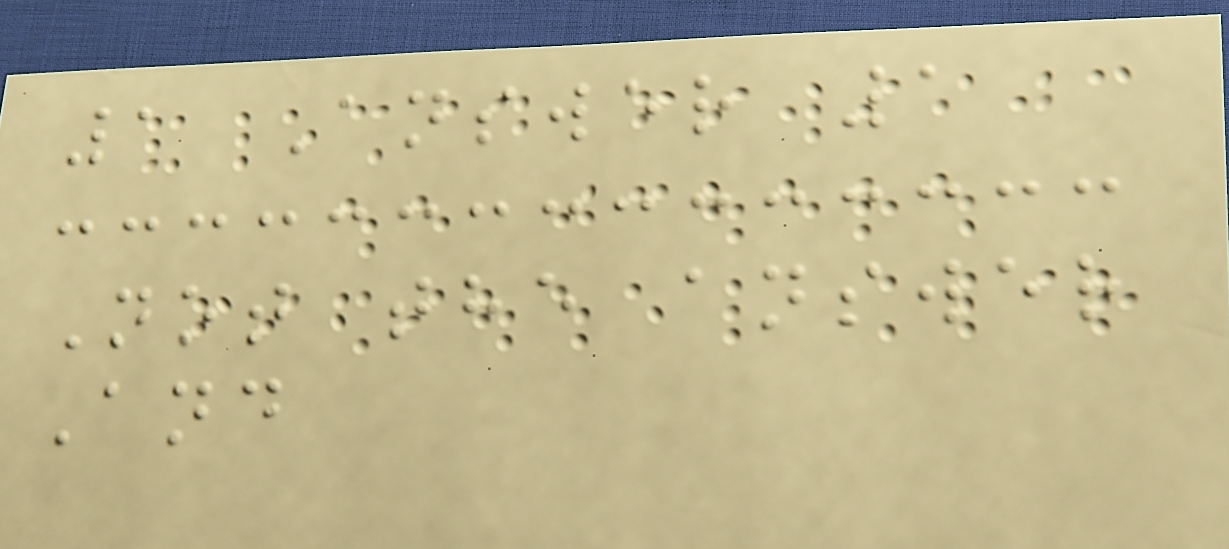1 Answer 1
Not the answer
And
